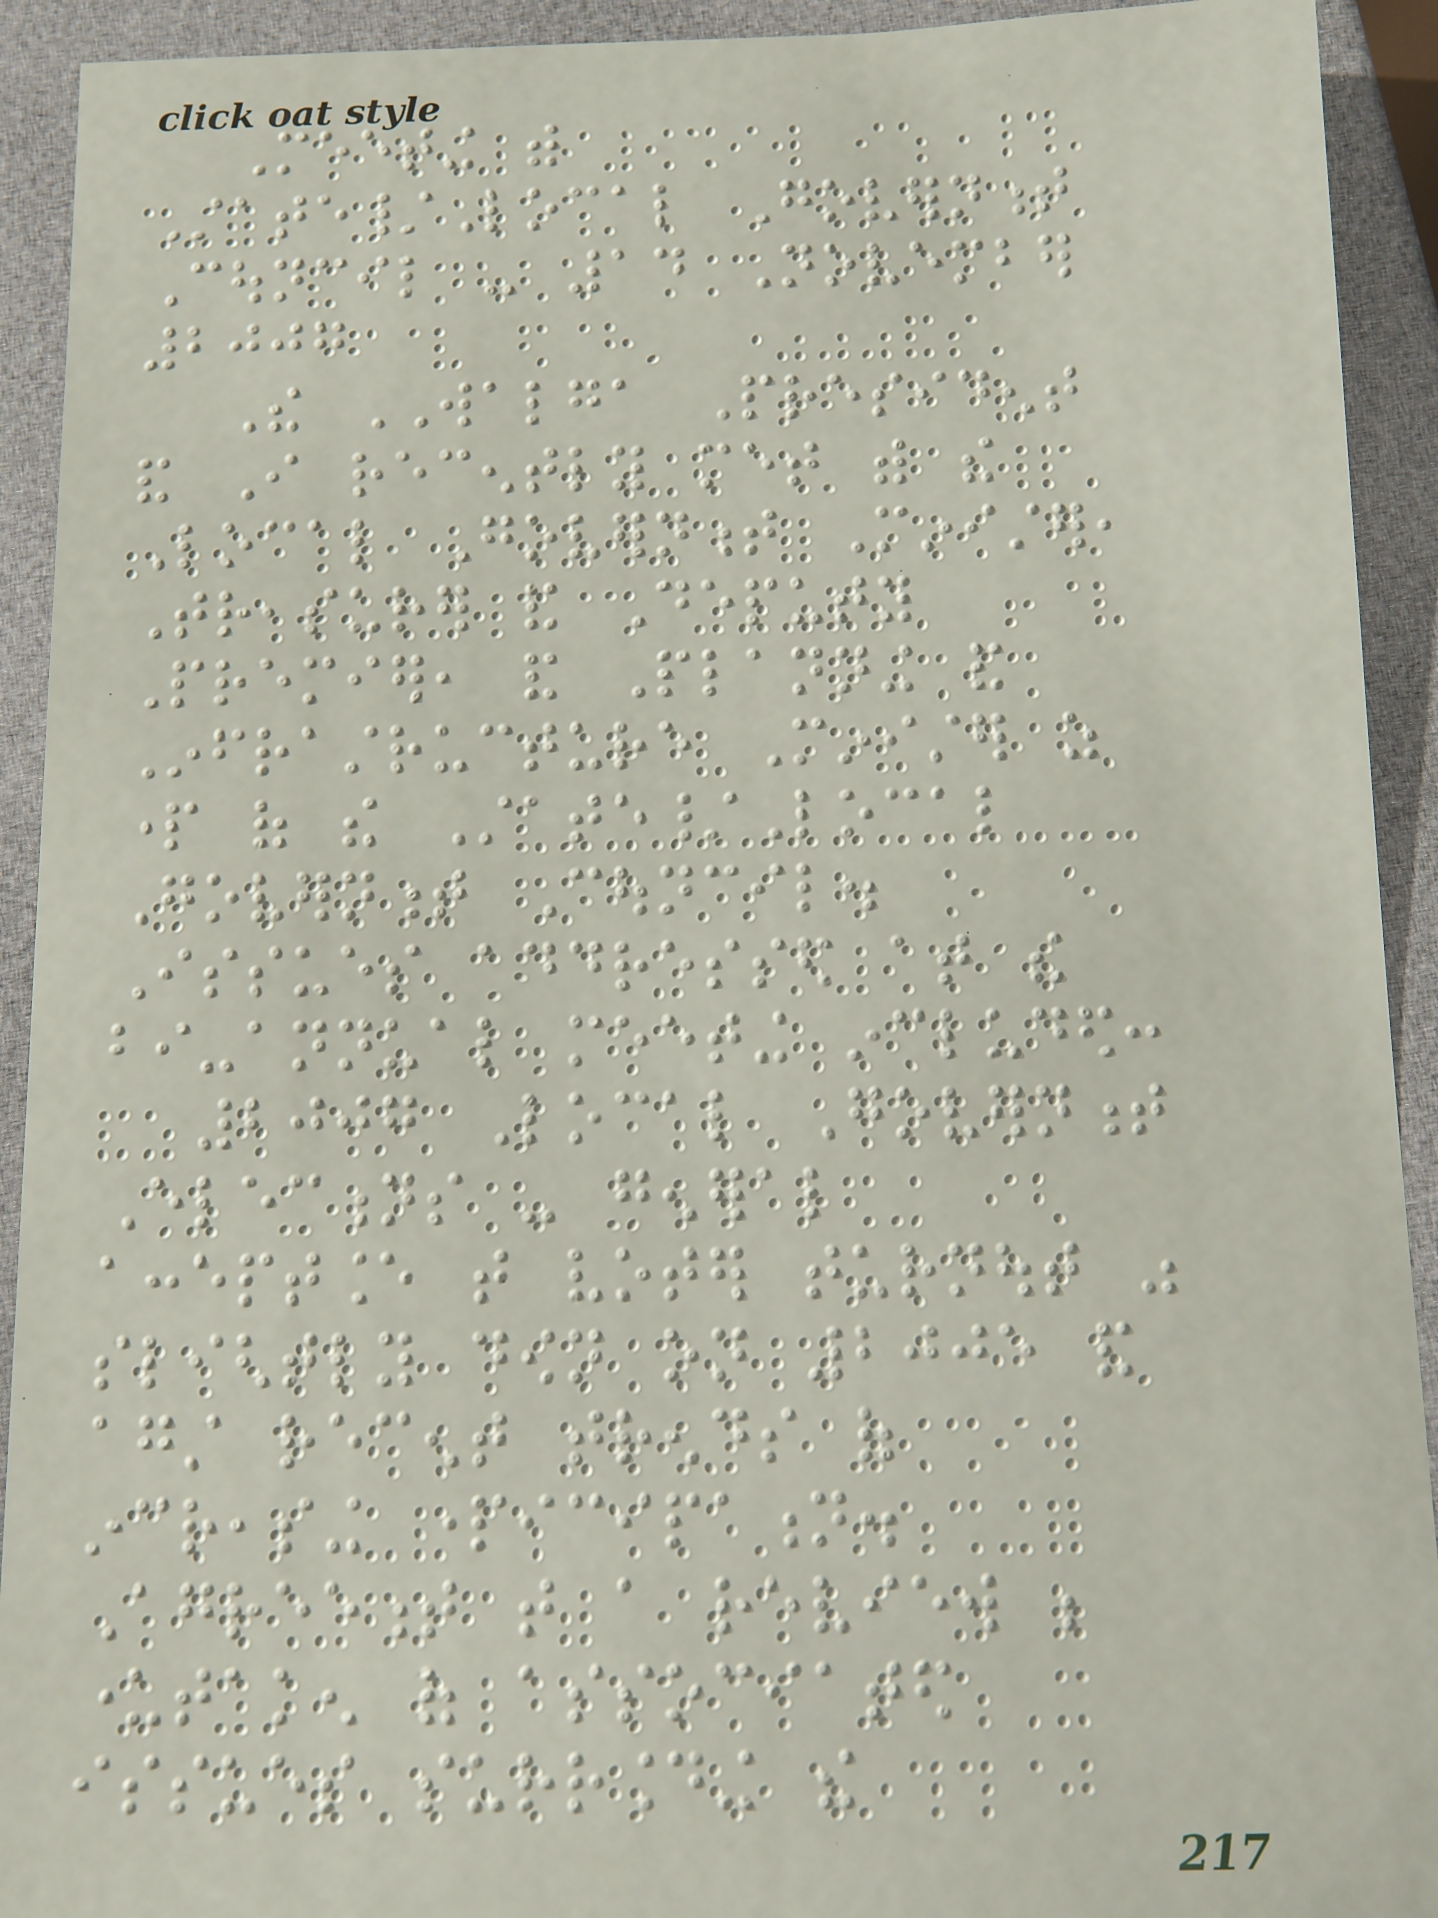Meeting with
State/Local Government
Council - 14 November
2007
The WALGA President
and I recently met with the
Local Government Minister,
Treasurer and Deputy
Premier, and Planning and
Infrastructure Minister as
part of the State/Local
Government Council.
Issues addressed at the
bi-annual meeting included:
2007 Local Government
Elections - general
acceptance that voter turnout was
slightly down on 2005 and
against recent trends of
increasing participation.
Agreement that a review be
undertaken of associated
issues surrounding the
